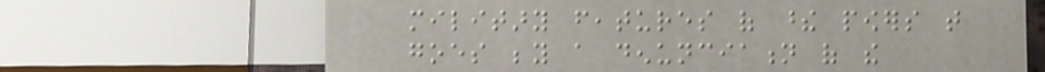military features of these powers that
goes beyond a denunciation of the
